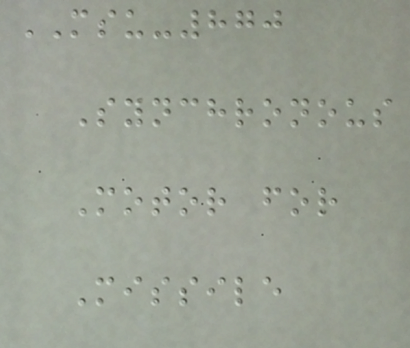MSU-870
Synchronous
Motor for
Missile
